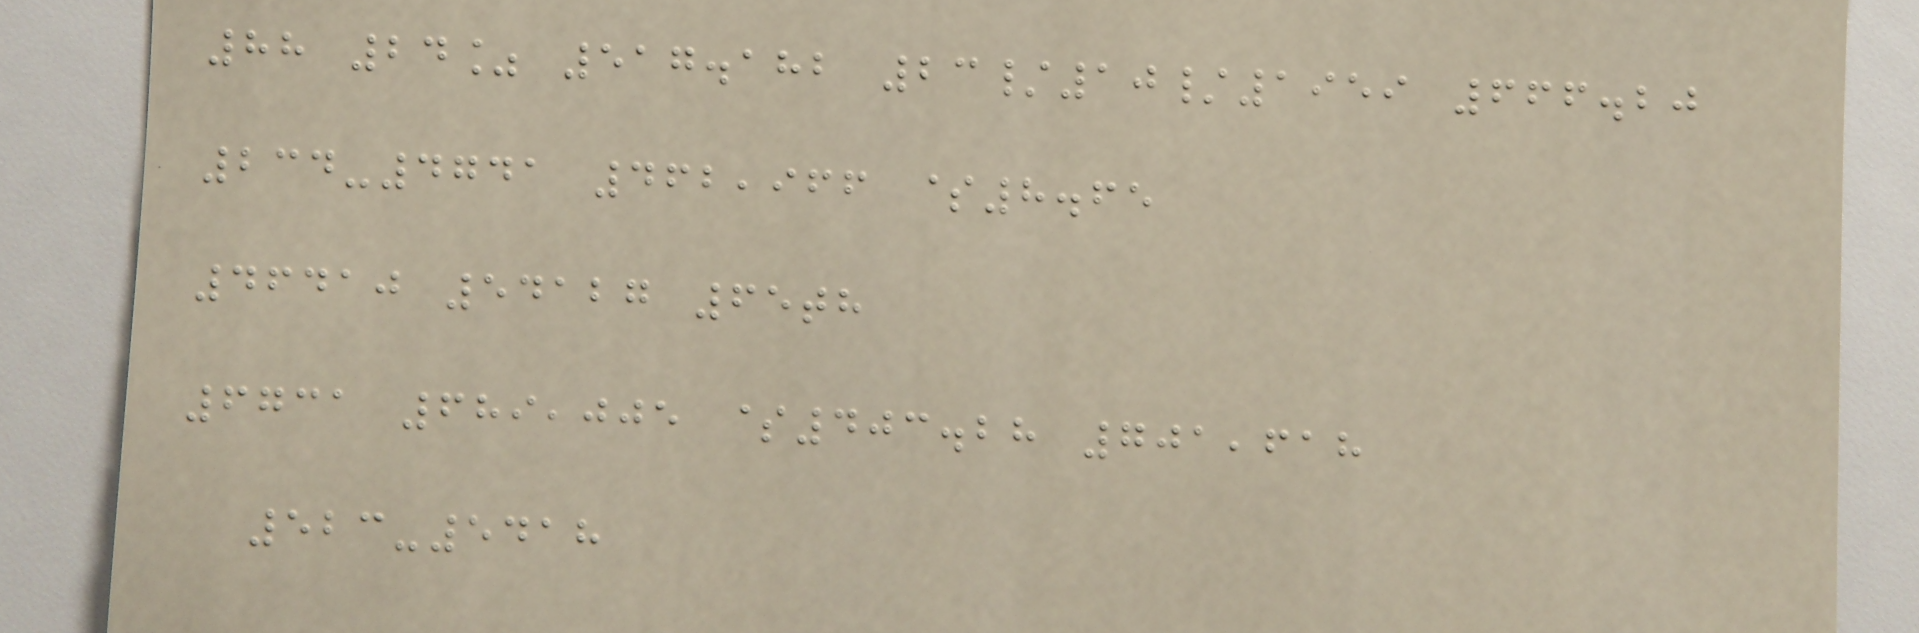88 24% 517.182 23/10/1959 666.20
234-4741 462,966 $8.65
46410 54127 65th
6731 689,005 $403.28 701,618
523-5418
